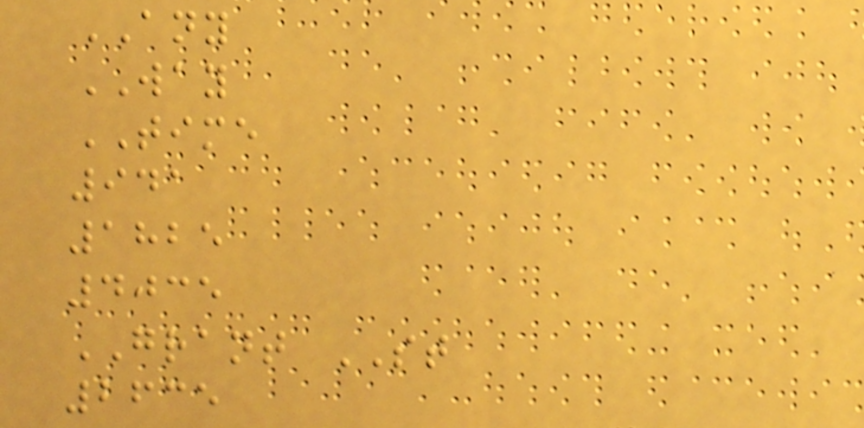ANY
WAY
TIME
941
1825
4035
GRANT ST
2635
